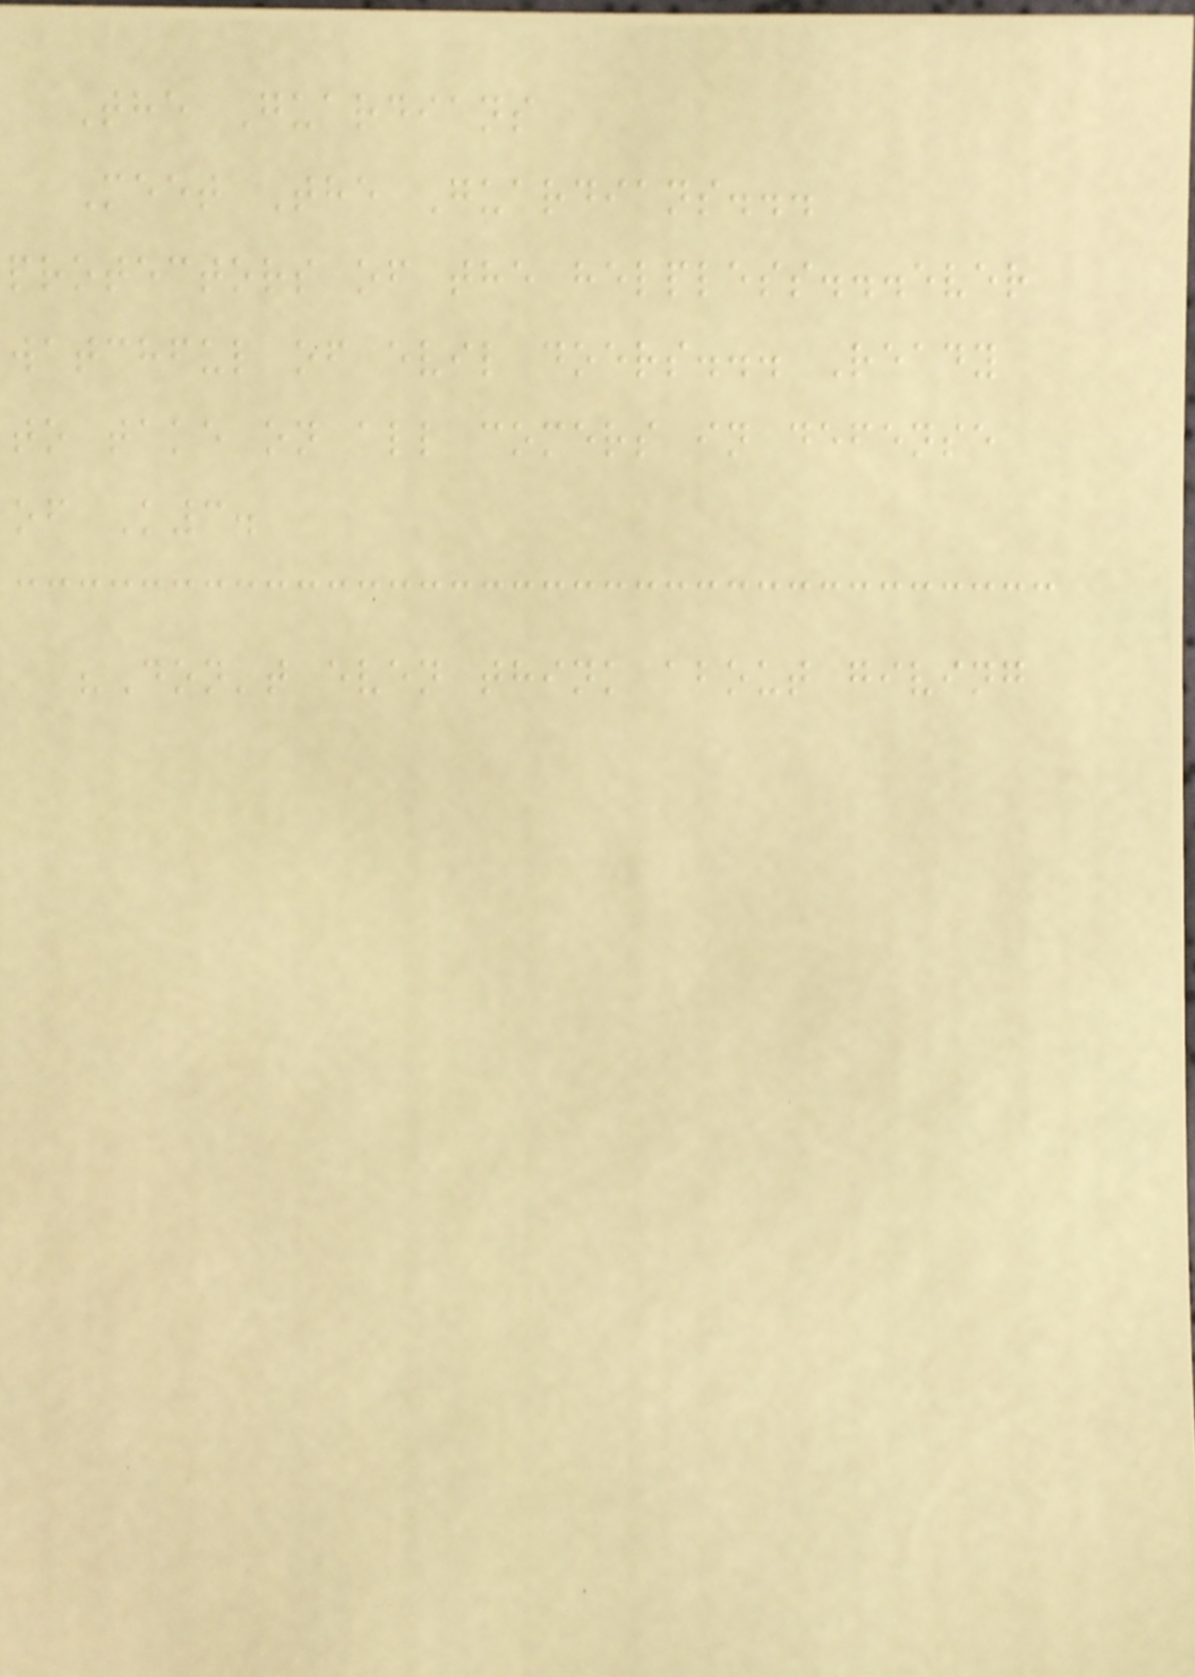The Guardians
Meet The Guardians...
protectors of the helpless...ever
watchful of evil doers... Ready
to take on all comers in defense
of K3.
"Don't even think about giving
